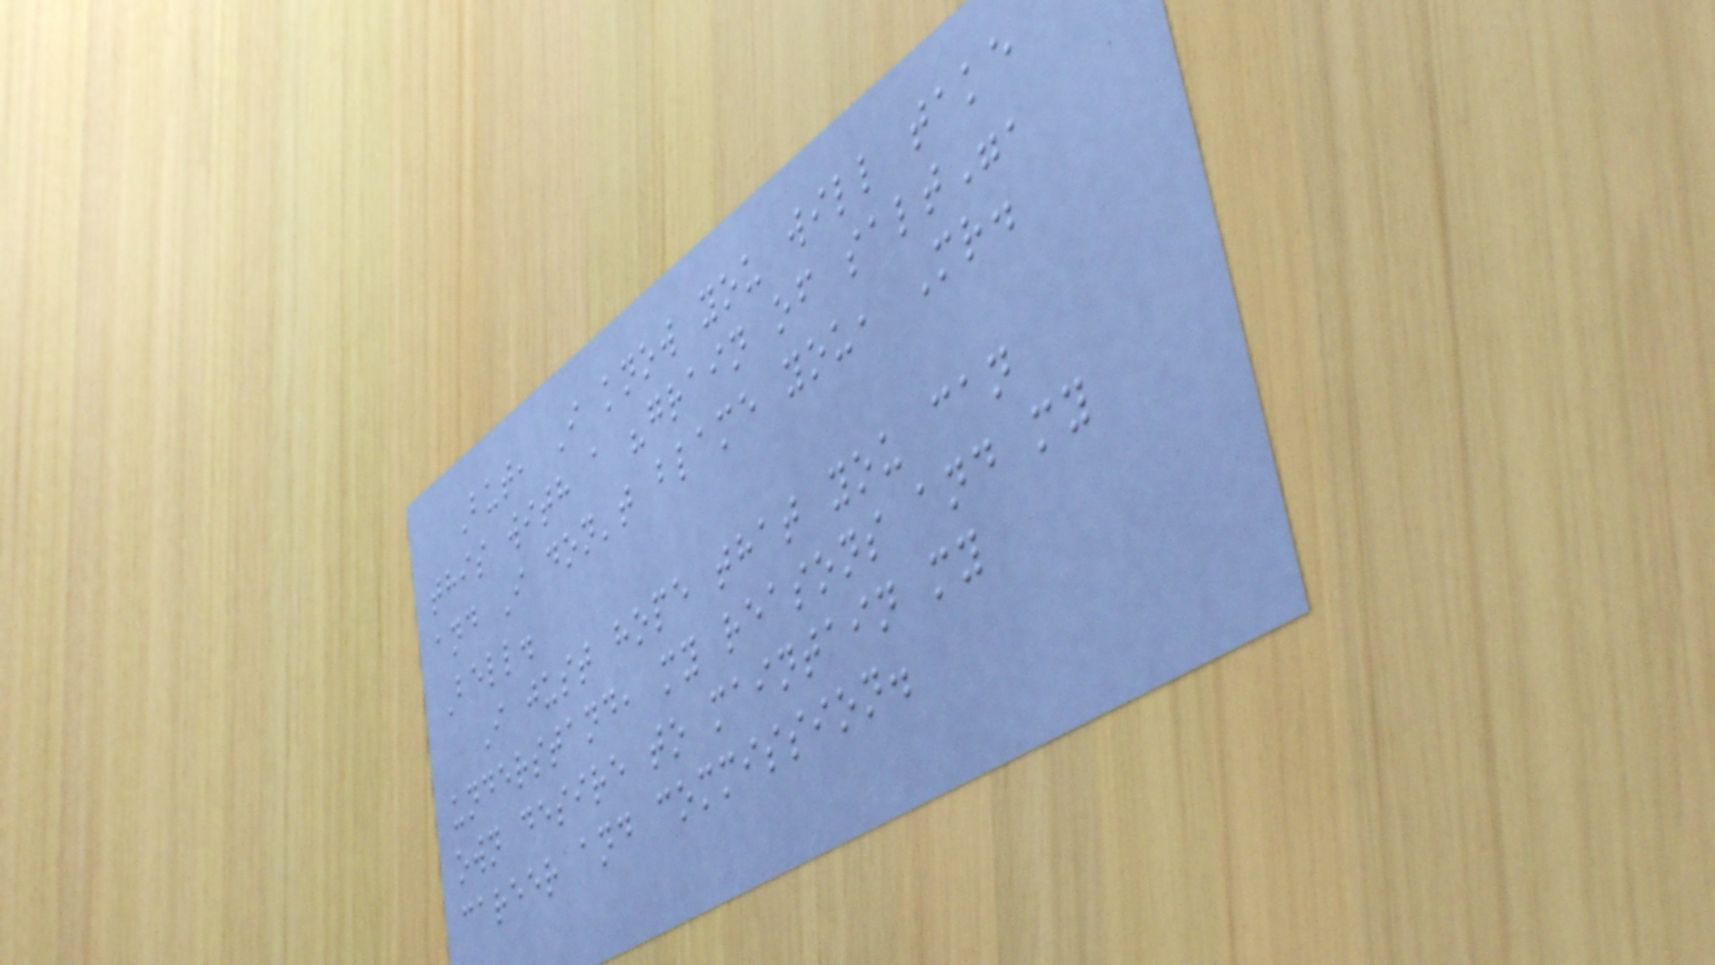But, I know you will take
this with a "grain of salt",
and I don't blame you, Mr.
Bell.
I just hope that you can
understand, my reasons and my
own desire to maintain my
career and commission.
